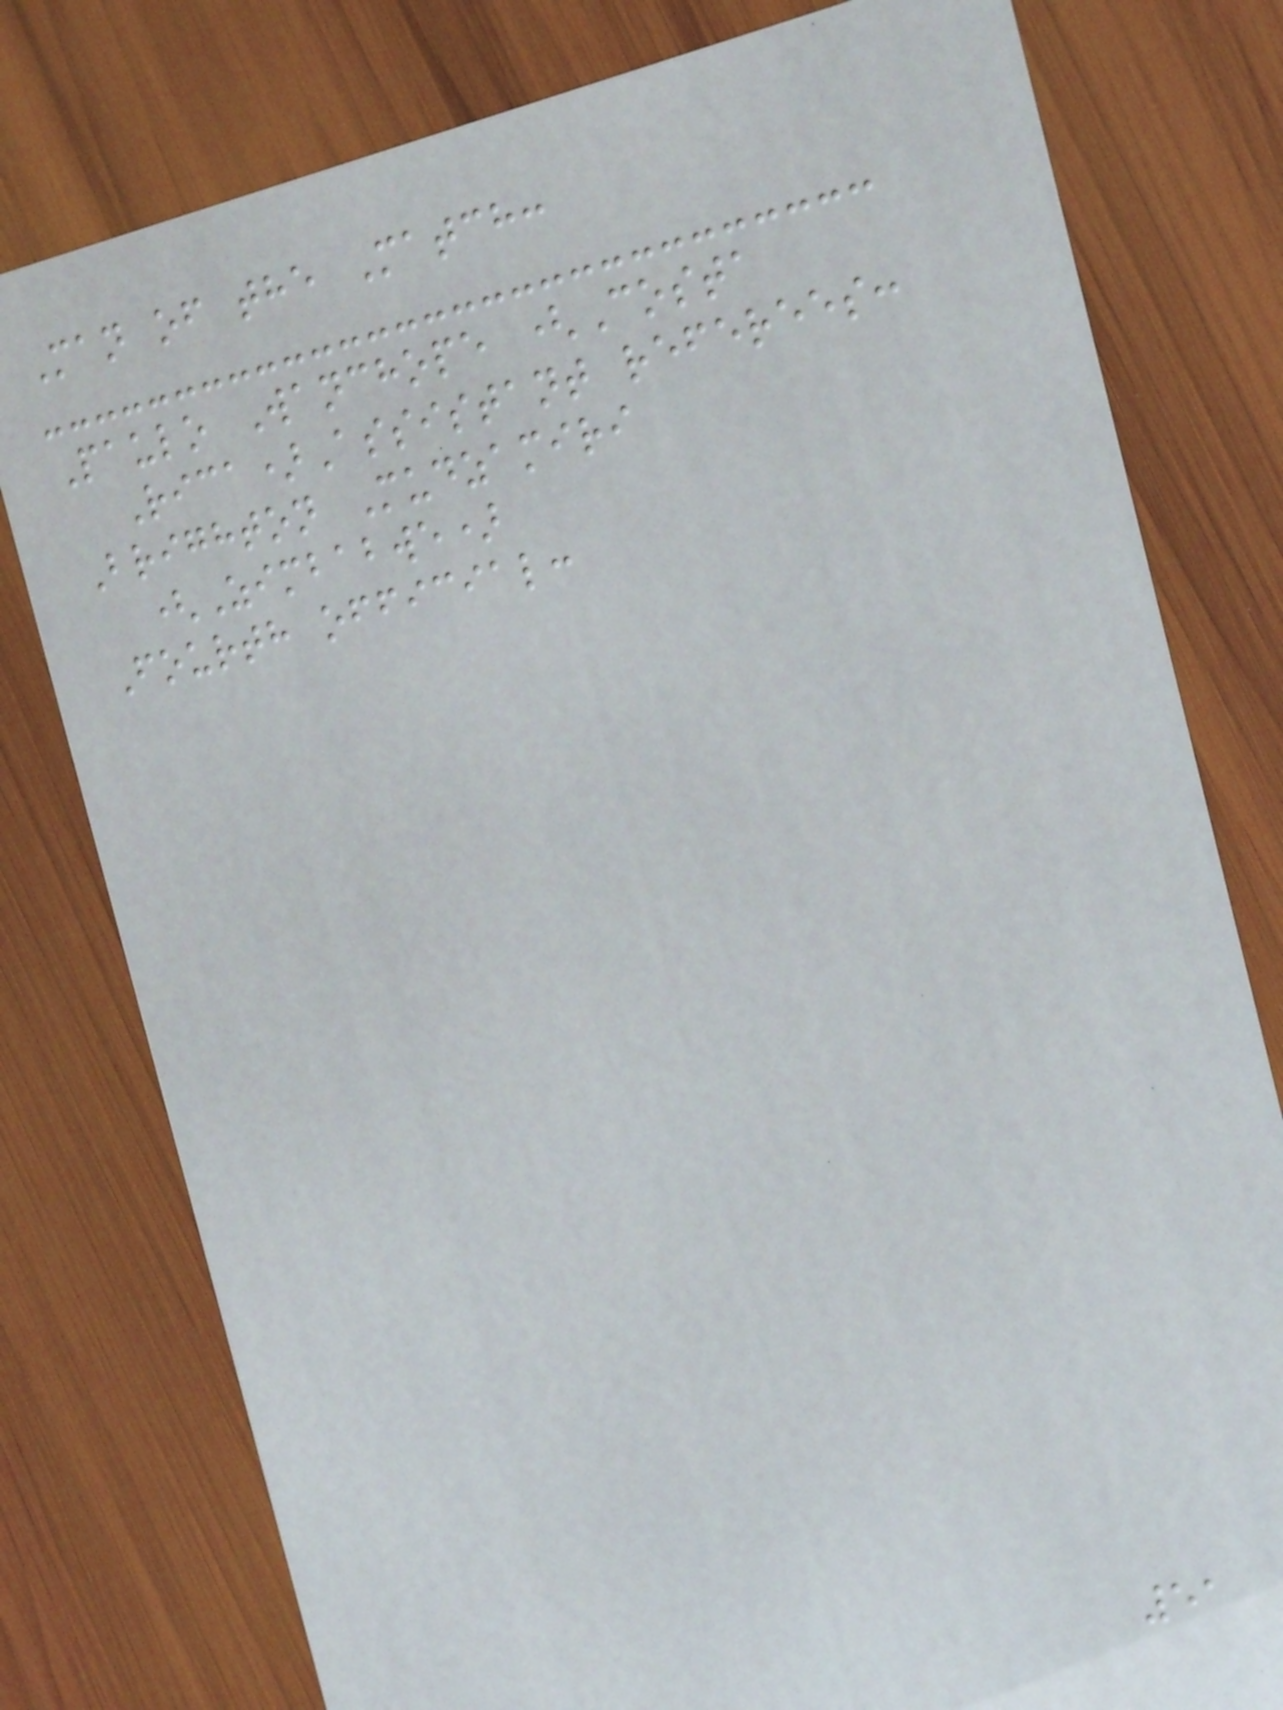Man of the Match:
Paulo Wanchope (Costa
Rica)Assistant referees:
Brighton Mudzamiri
(Zimbabwe)
Fourth official:
51
